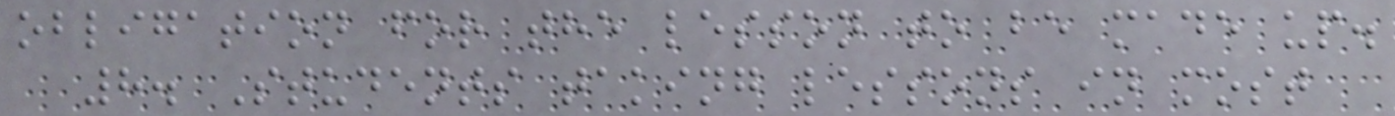obligation for the lesson to be made up.
8. Students taking lessons in most
